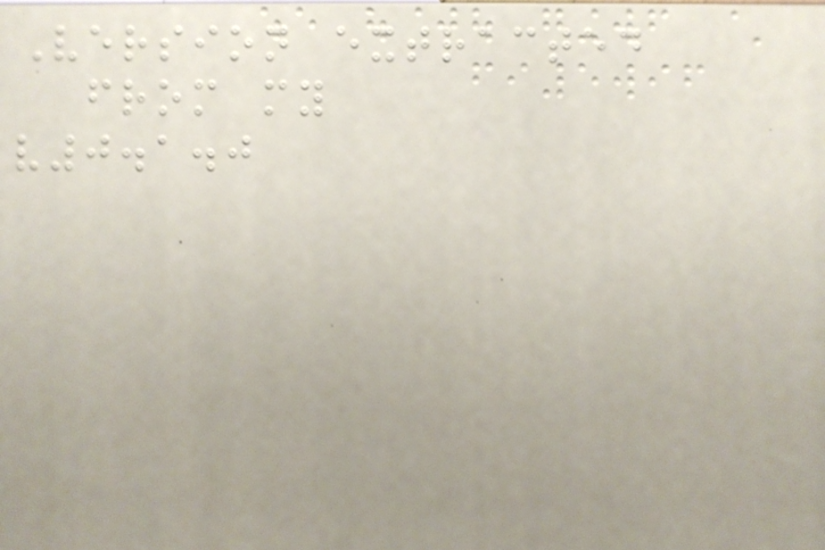Version extracted
from my
v0.1.0
